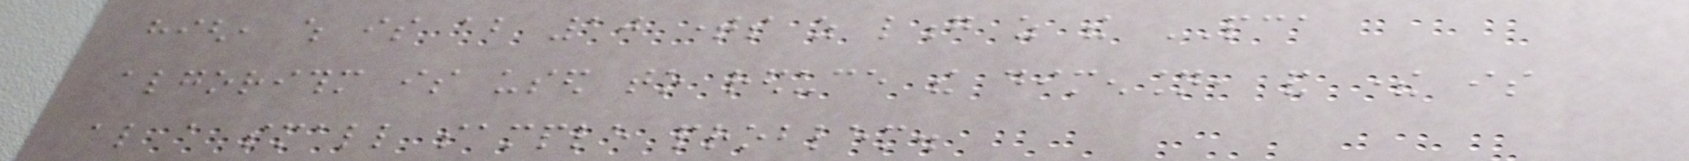high, which is about 10 times as long as the PCA
algorithm is used to reduce the dimension, and there is
also a small sample problem.
